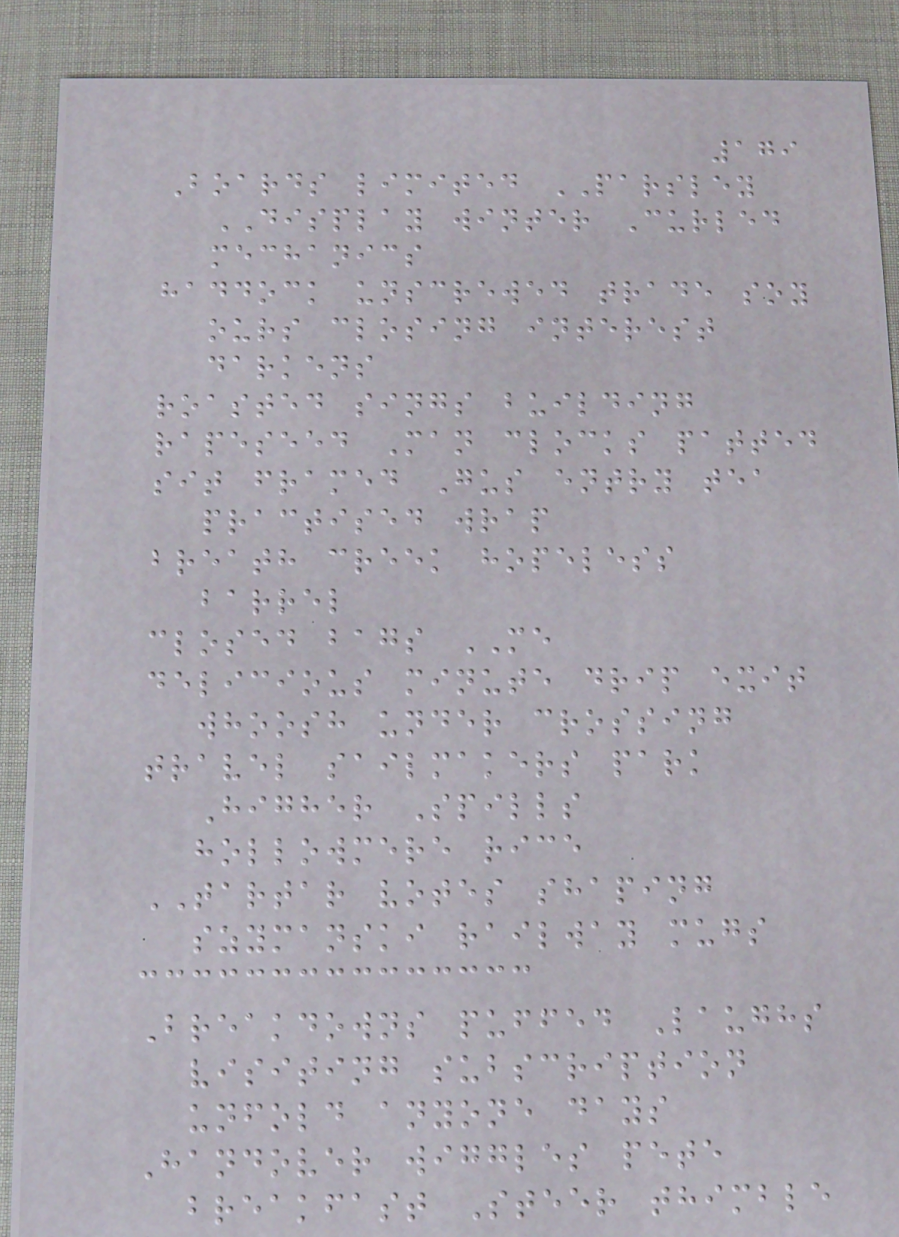179
Boards limited PARSLEY
DISPLAY winter Curled
mechanics
haddock unscrewed trade soy
ours closing interest
darkens
roasted sings building
rapeseed Man clocks patted
sit framed Gus entry tea
practised wrap
breath creek hopeless
barrel
closed bags ME
delicious minute drip exit
whoosh under crossing
travel sailmakers park
Higher Spills
hollowmere rice
TARTAR votes shaping
szymanski railway mugs
Breakdowns puffed Laughs
visiting subscription
unfold anyone days
Handover wiggles pete
breakfast Steer thimble
